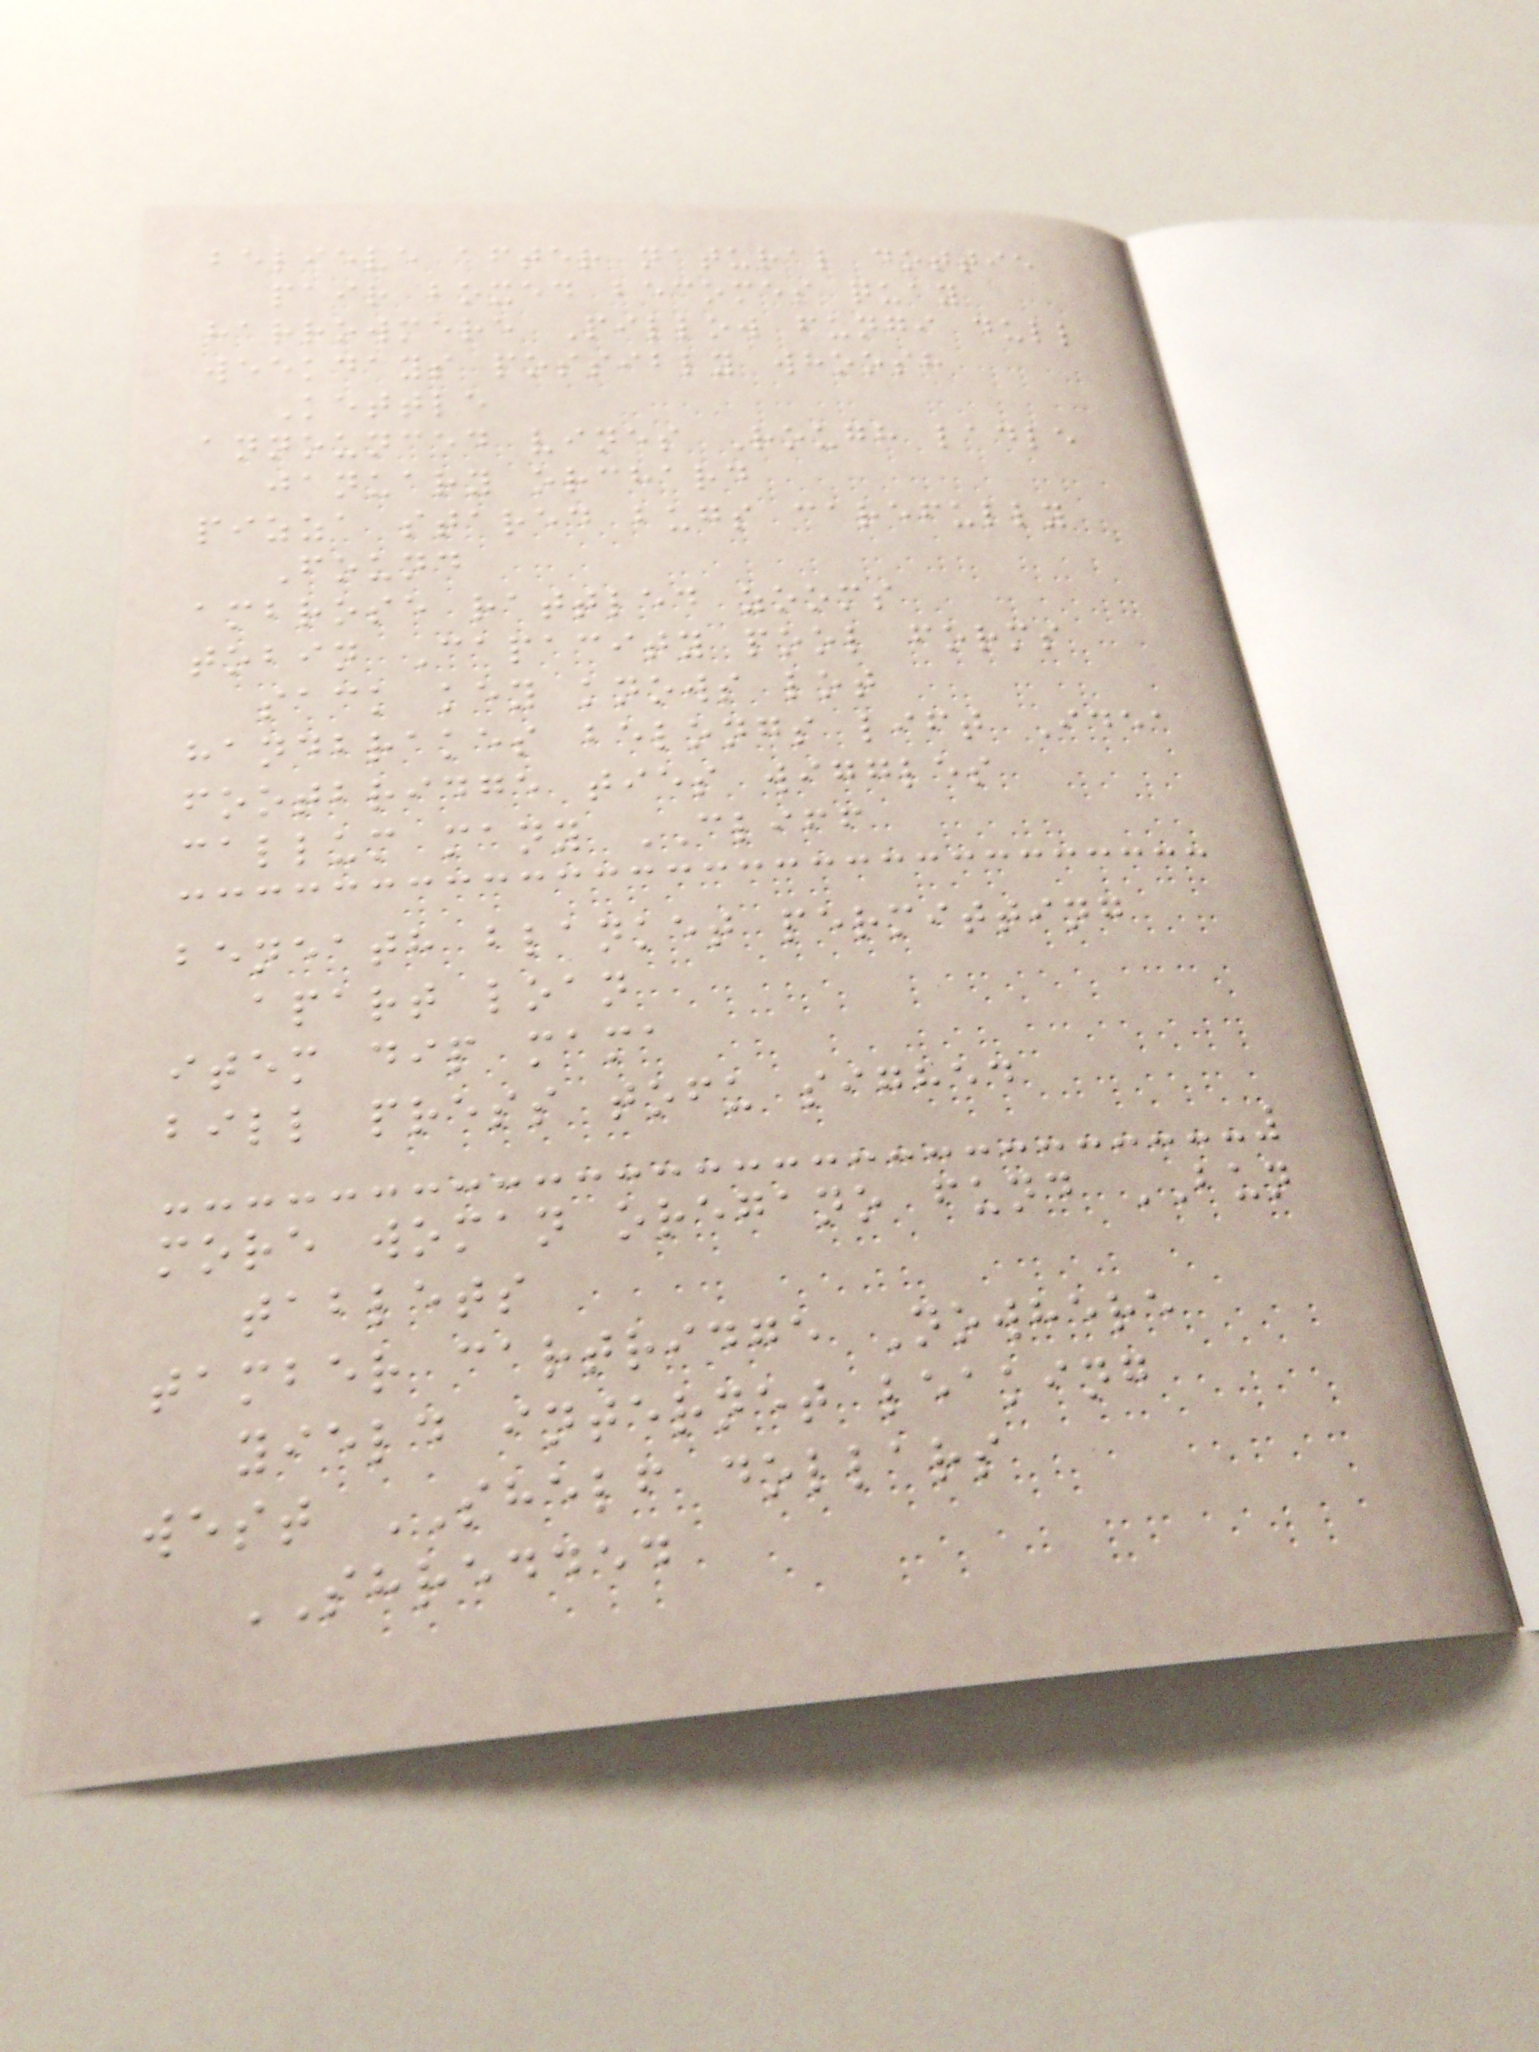believe after natural dottie
pair boxed becomes quay
harrowmere Pillow fungi dull
weekdays possibly whoosh
Kettle
announced vines Rough ladle
january orchard
pizza stared bugs carefully
Found
ambrose rattled zooms
tobin Capacity pool forms
sack key knows lot
handbrakes belongs lift Idea
footbridge ties wiggles
callum many CLIFF
beneath blanket permitting
apart loan
item dip mama
bill press tofu sighed
more woman oregano fund BUN
tablets
tamber cartridge Nowhere
yield internet leaking
west SHELF dollars
SHREDDED
